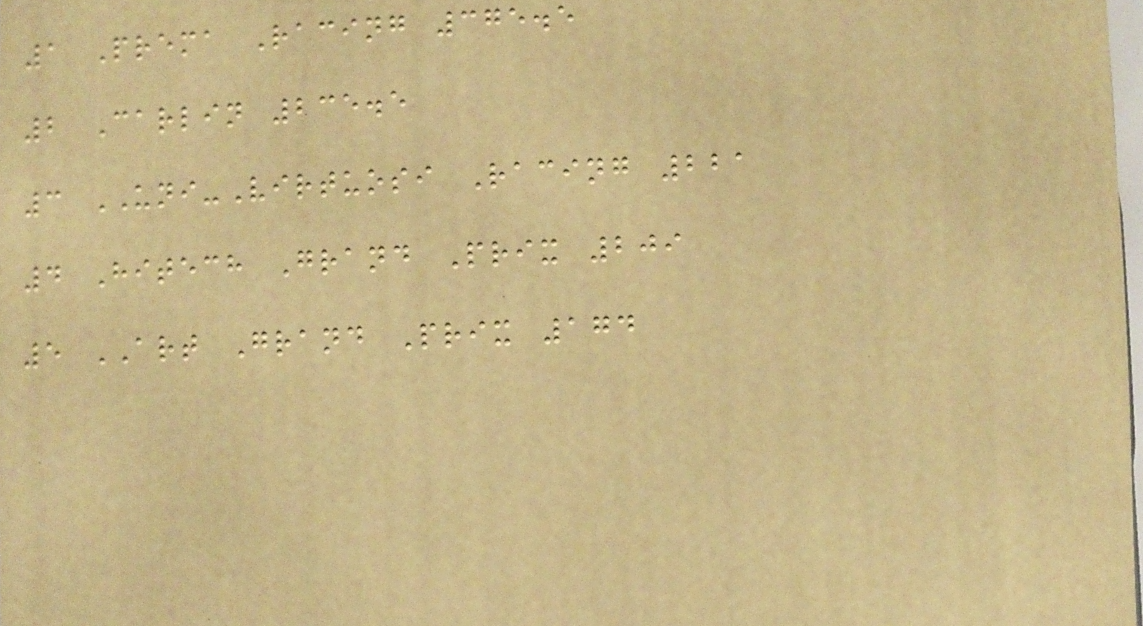1 Prema Racing 375.5
2 Carlin 235.5
3 UNI-Virtuosi Racing 221
4 Hitech Grand Prix 209
5 ART Grand Prix 174
